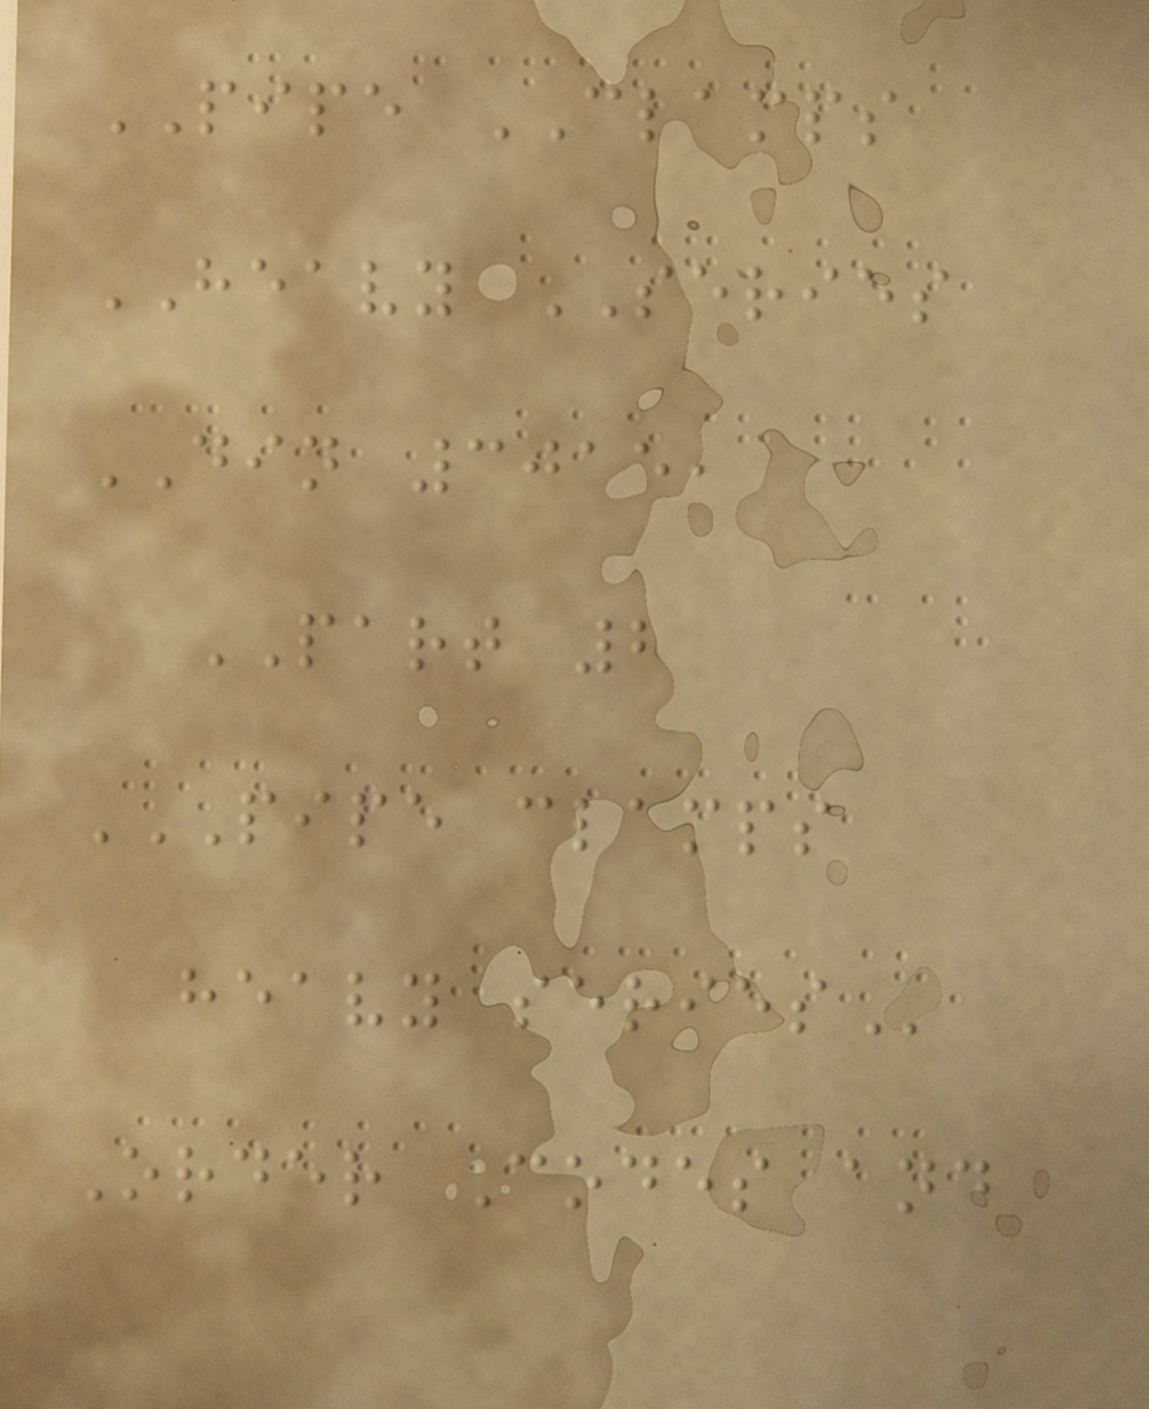PIPE CLAMPS
HEAVY SERIES
DIN 3015,
PART 2
PIPE CLAMPS
HEAVY SERIES
Order Codes and
